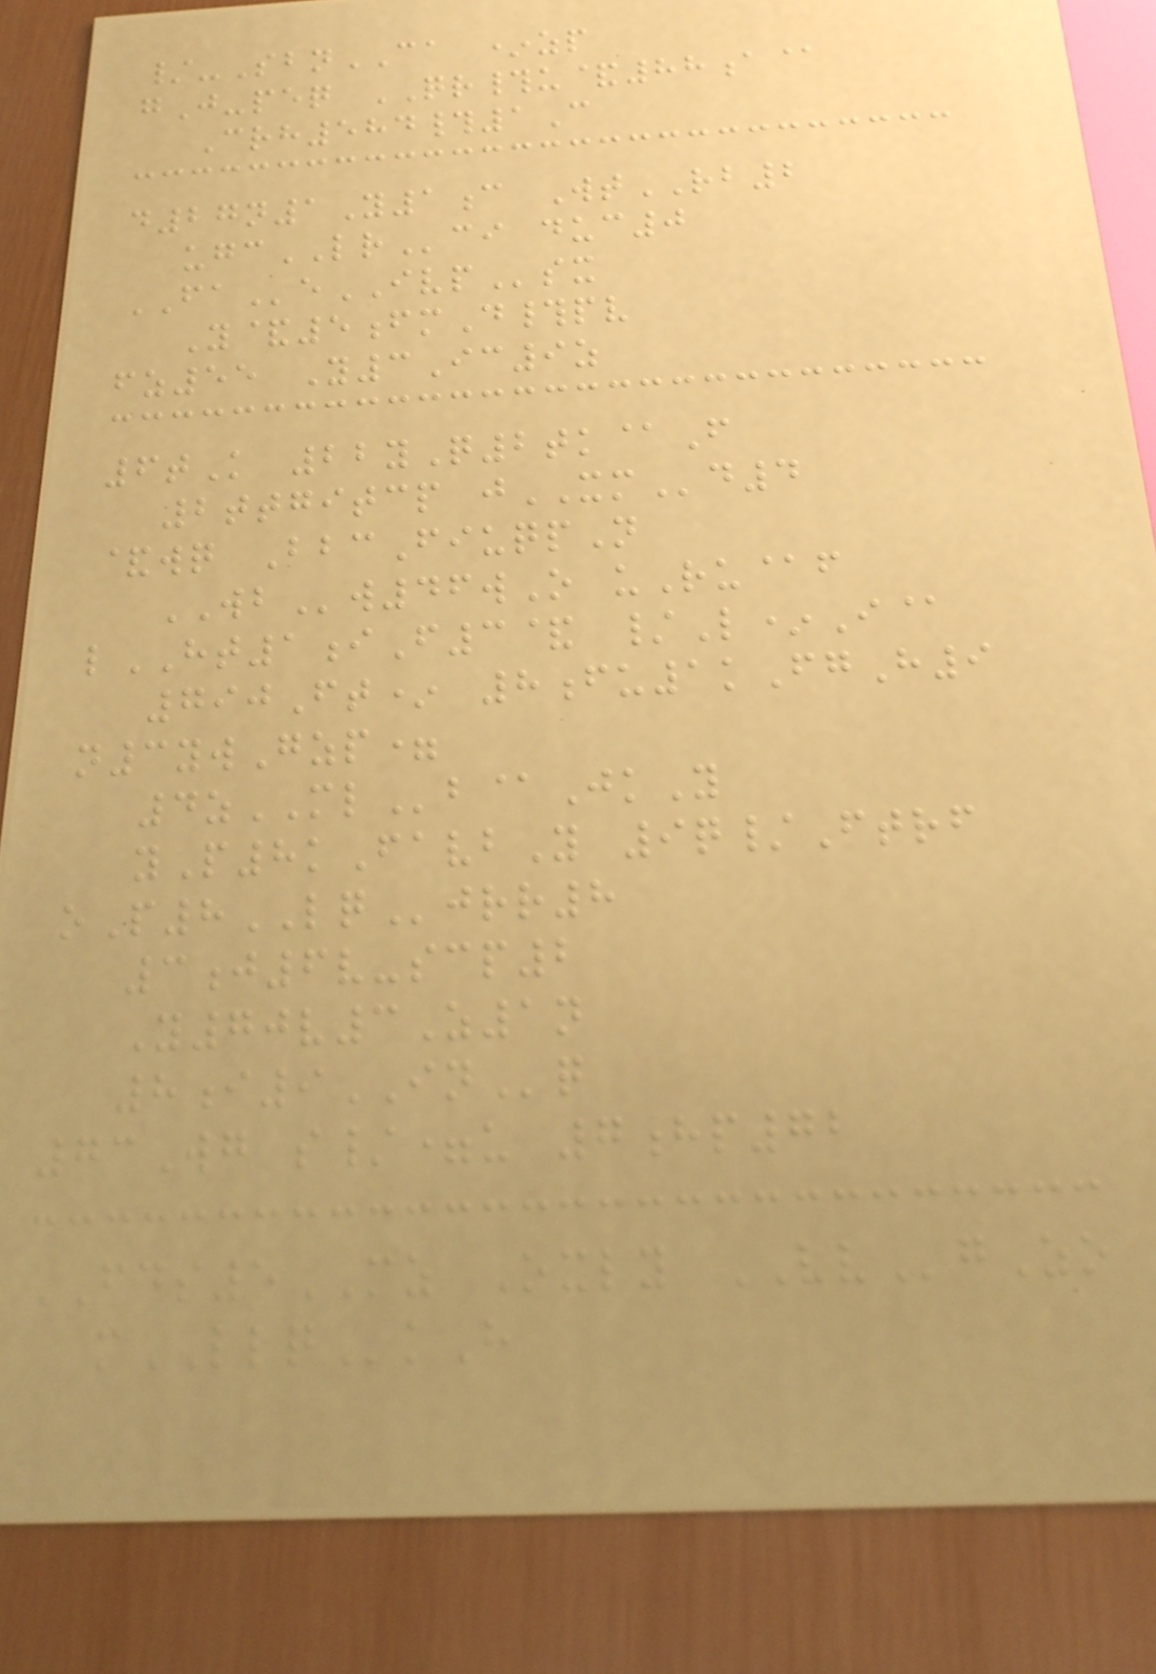/-SbnCA *zp
gJ-peq QR#u&88a@
Crh584#1C
d27n1Y1c WtRB2
ugcLRci duc0
FAeIVPsx
Y&5fmD#pv
fz55 Y3Ic9z
6tK 22yQ2tk@F
2ttgitcp jXMd4
&wq BbcFiuqpN
WBw46wO uRu@f
lHT1iF3& /L*I@
790Ft* 8fu1kFgH9
n3ywGzp=
4zMLb@JkY
yP8kFavbY 9q/Ftrf
oP8LQjrr8
3j6v-scp2
Y70v3Z1n
8i9INq
73Wg s/=u 7hp72
FDS5MZ Oxly VVgZo
mLLQkH
